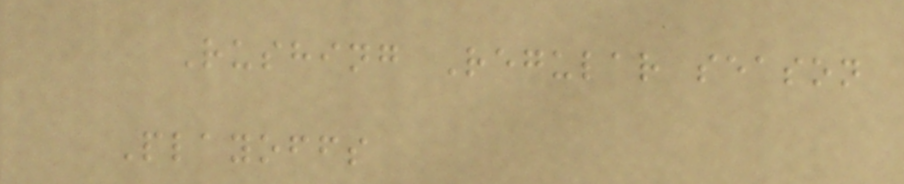Rushing Regular season
Playoffs
